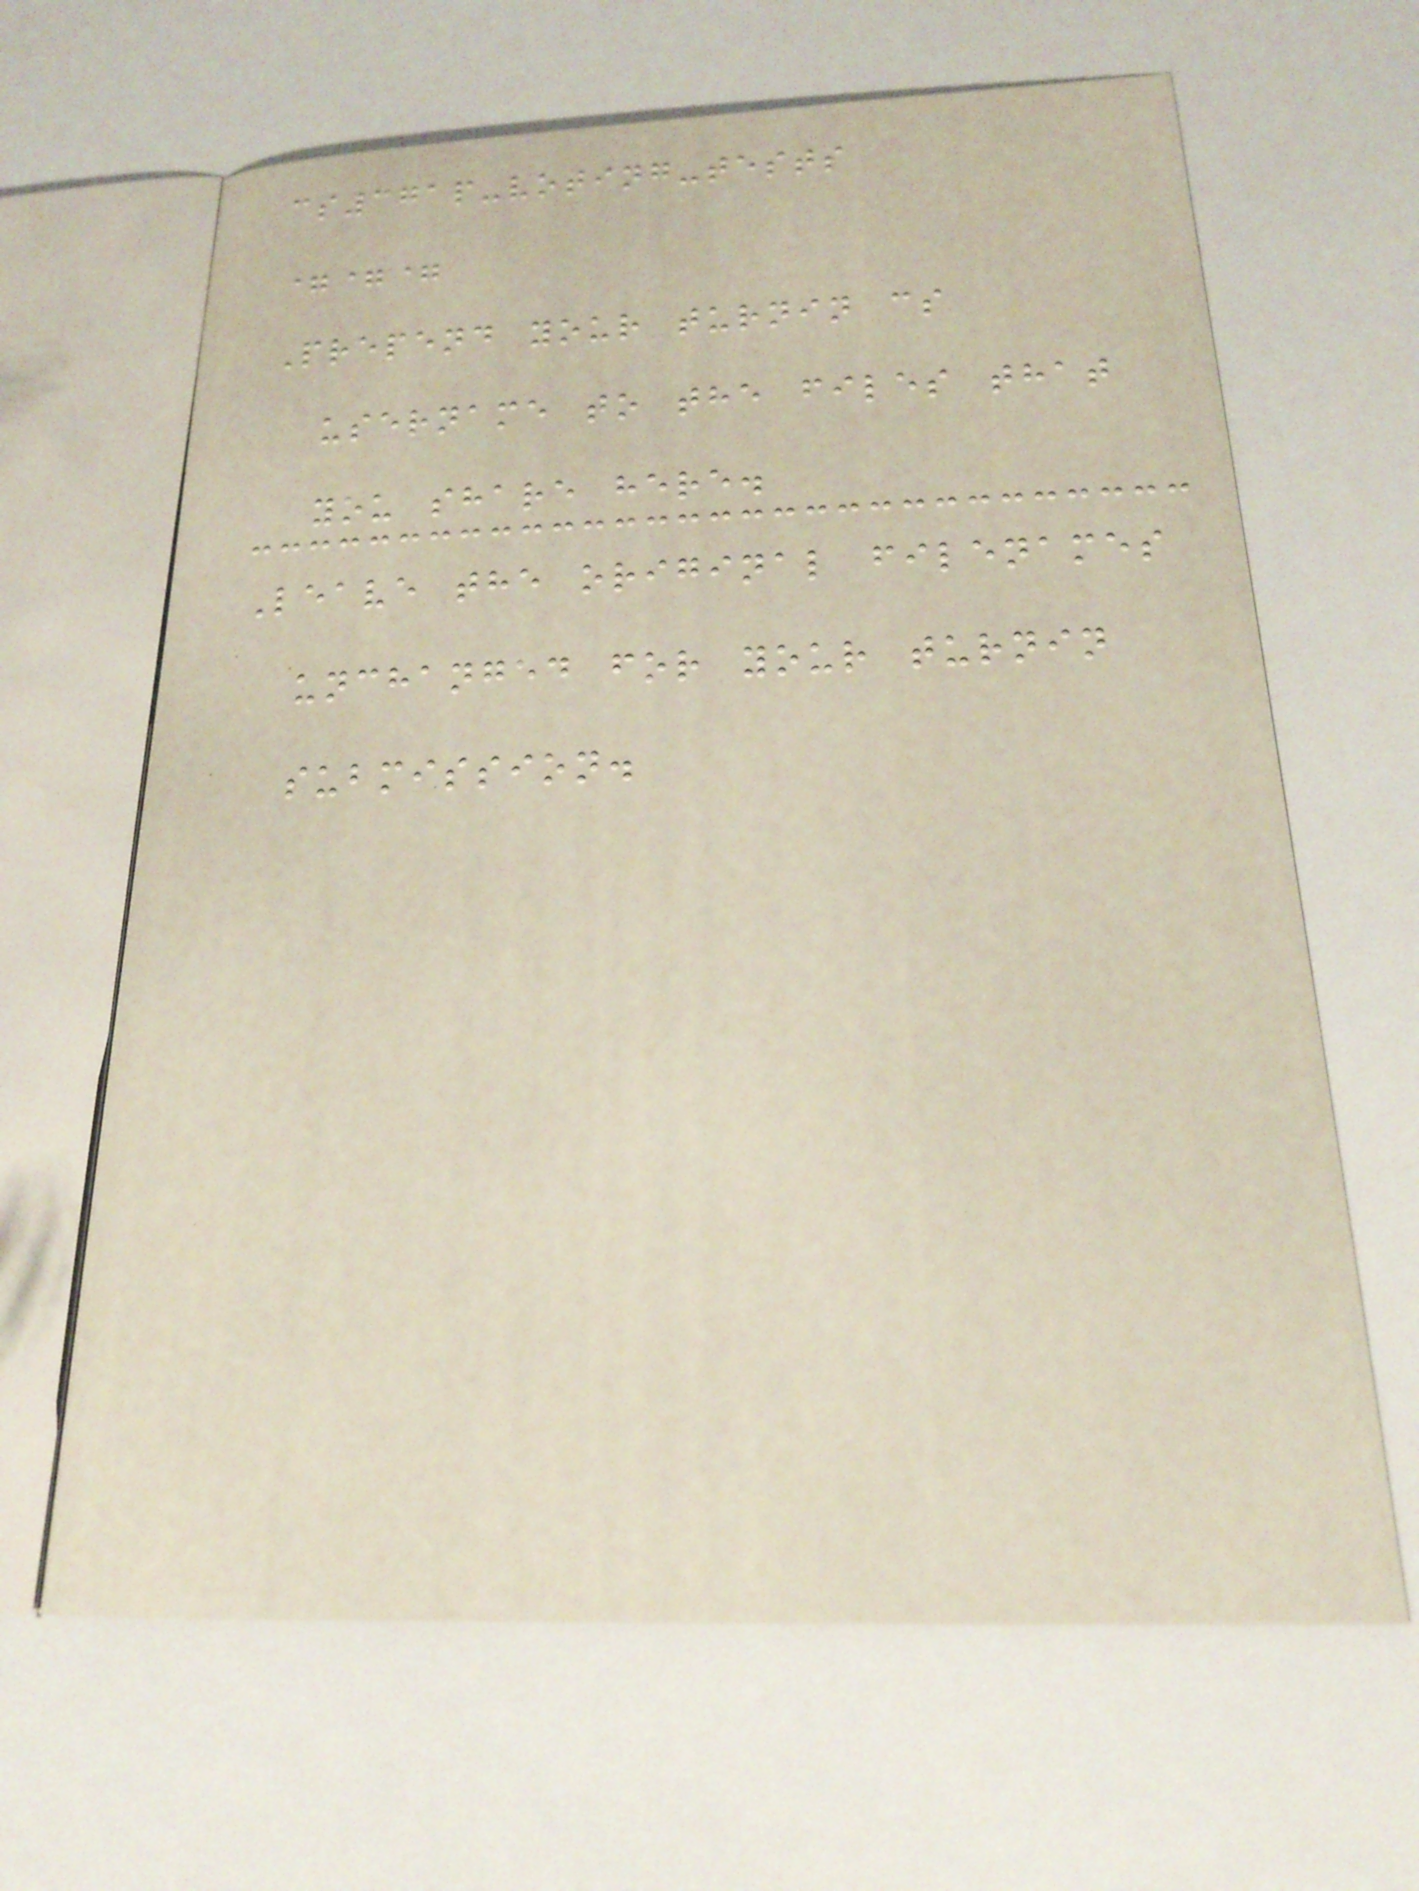cs371p-voting-tests
===
Prepend your turnin cs
username to the files that
you share here.
Leave the original filenames
unchanged for your turnin
submission.
